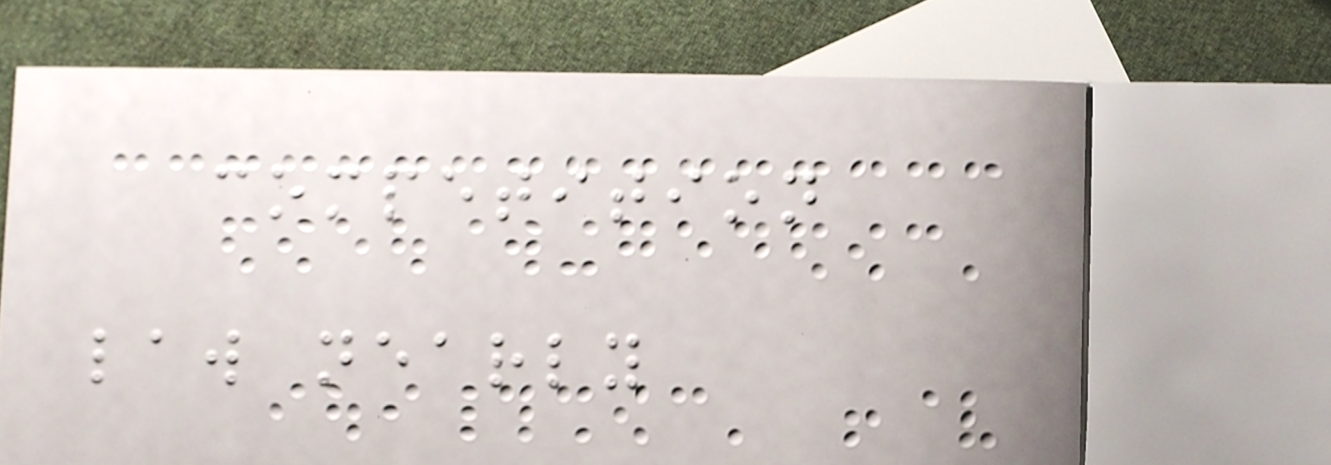competition
law nearly
